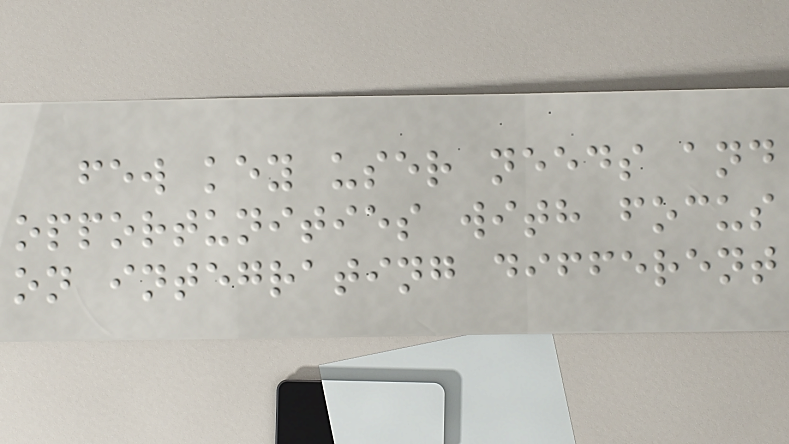few key user needs and
opportunities with focus
on integrating different
